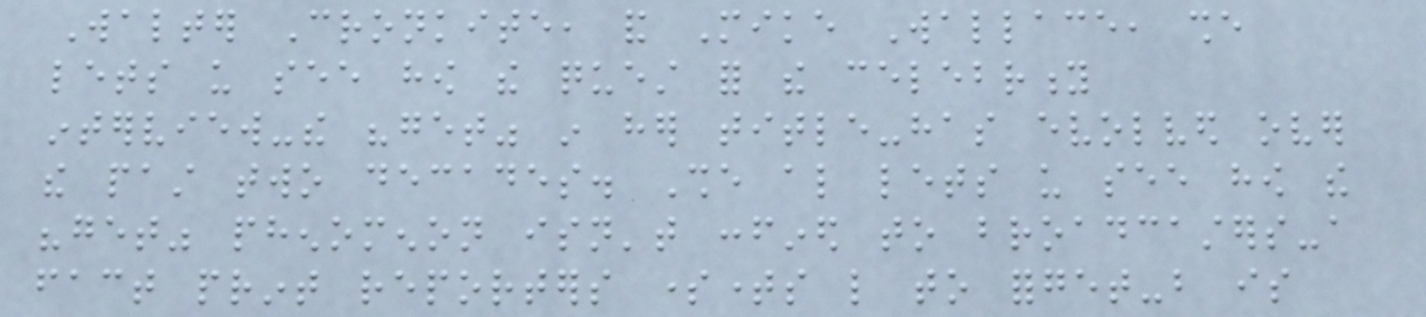Walter Cronkite, and Mike Wallace, she
lets us see how the quest for the celebrity
interview-the "get" in her title-has evolved over
the past two decades. She also lets us see how the
"get" phenomenon isn't confined to broadcasters-a
fact print reporters sometimes like to forget-but is
